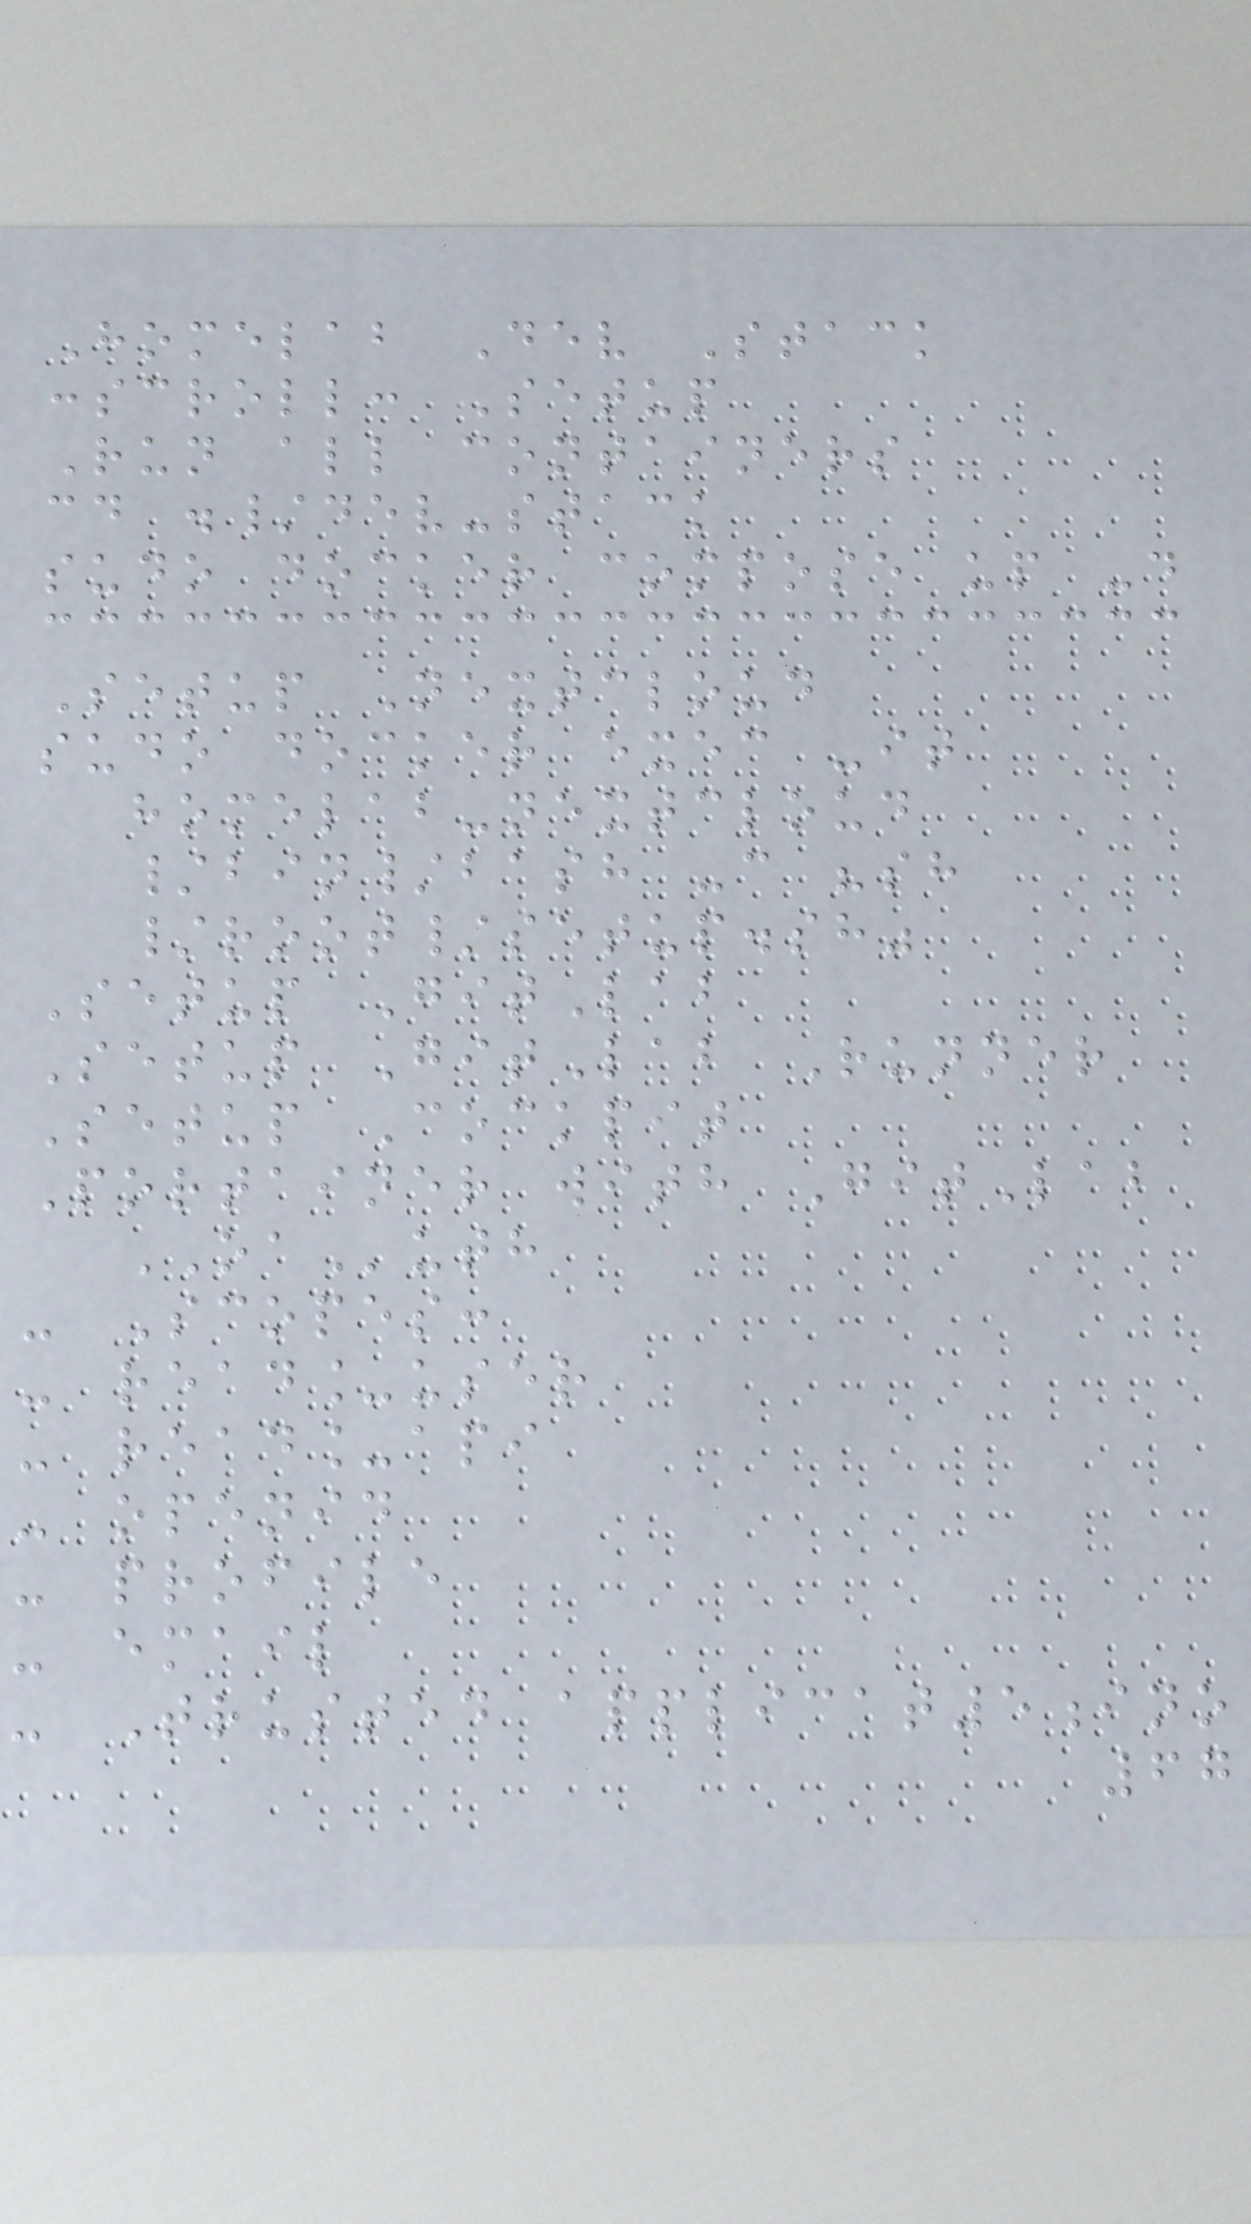Homelab Dev Stack
:scroll: Setup
Run all containers
cd ./dev-stack
sudo docker compose up -d
Setup Nextcloud
sudo docker exec -it
homelab-nextcloud
/bin/bash -c "sh
/root/setup.sh"
Setup GitLab
Setup GitLab Runner
Setup Cockpit
Portainer with GitLab
OAuth
- Scopes:
- read_user
- read_api
- openid
- profile
- email
- Trusted applicat5ino
67
